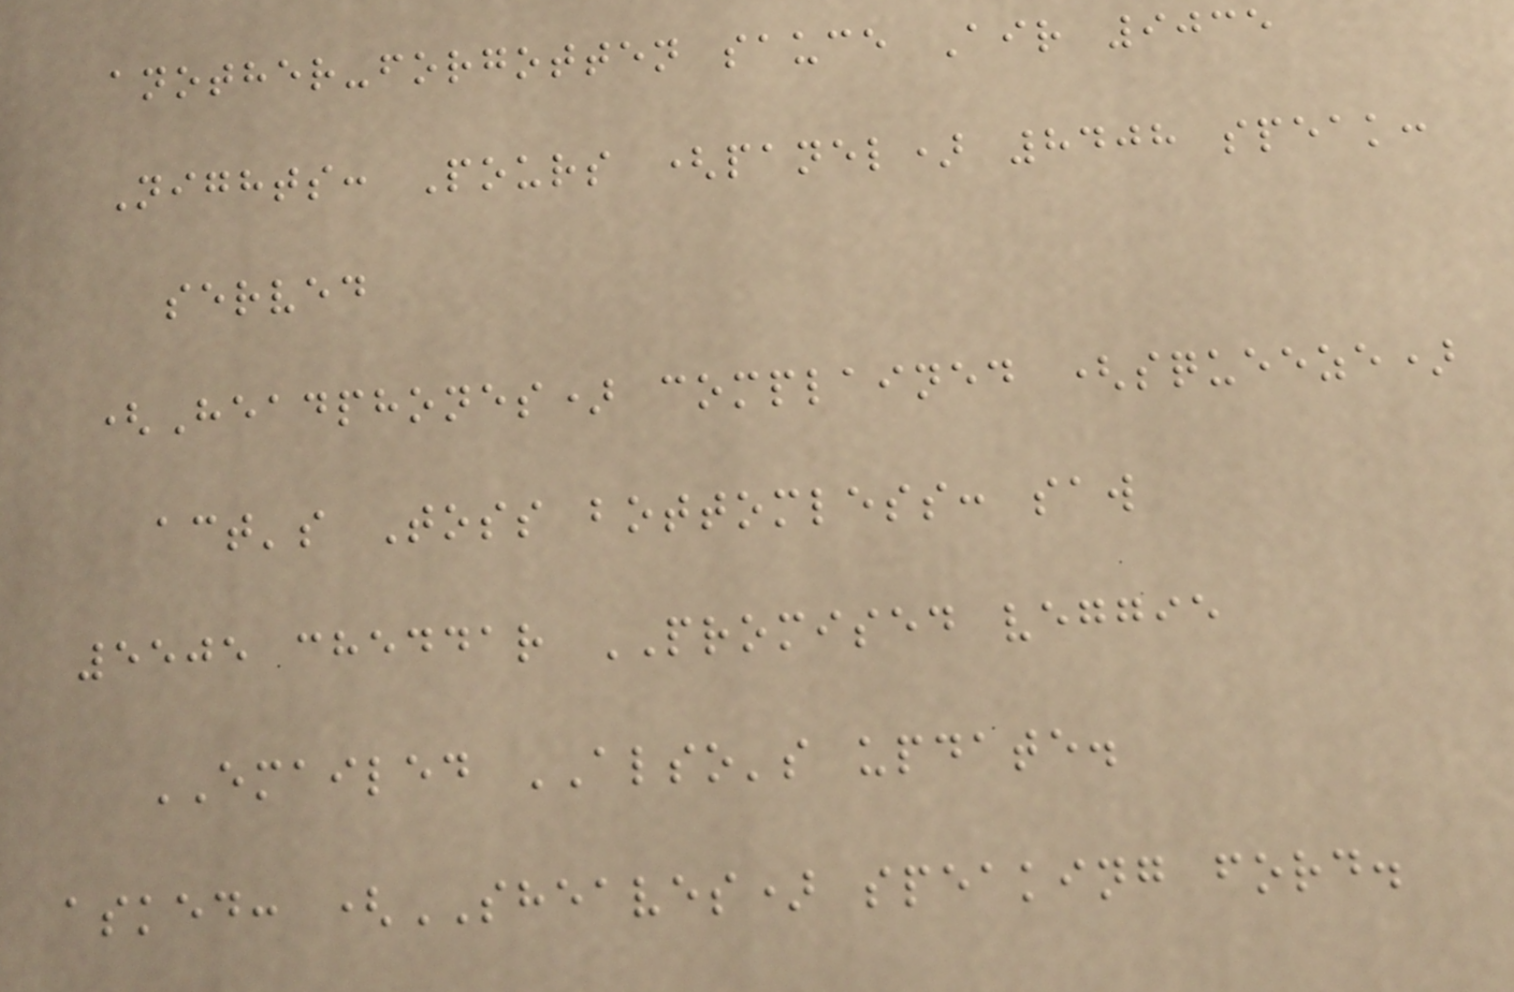another-forgotten sauce Air 9035
Nights: Pours (panel) 8408 speak:
served
(Headphones) complained (squeeze)
act's Toss bottomless: saw
5505 cheddar PROMISED veggie
EMAILED ALSO's update.
asked: (SHEAVES) speaking ford.
